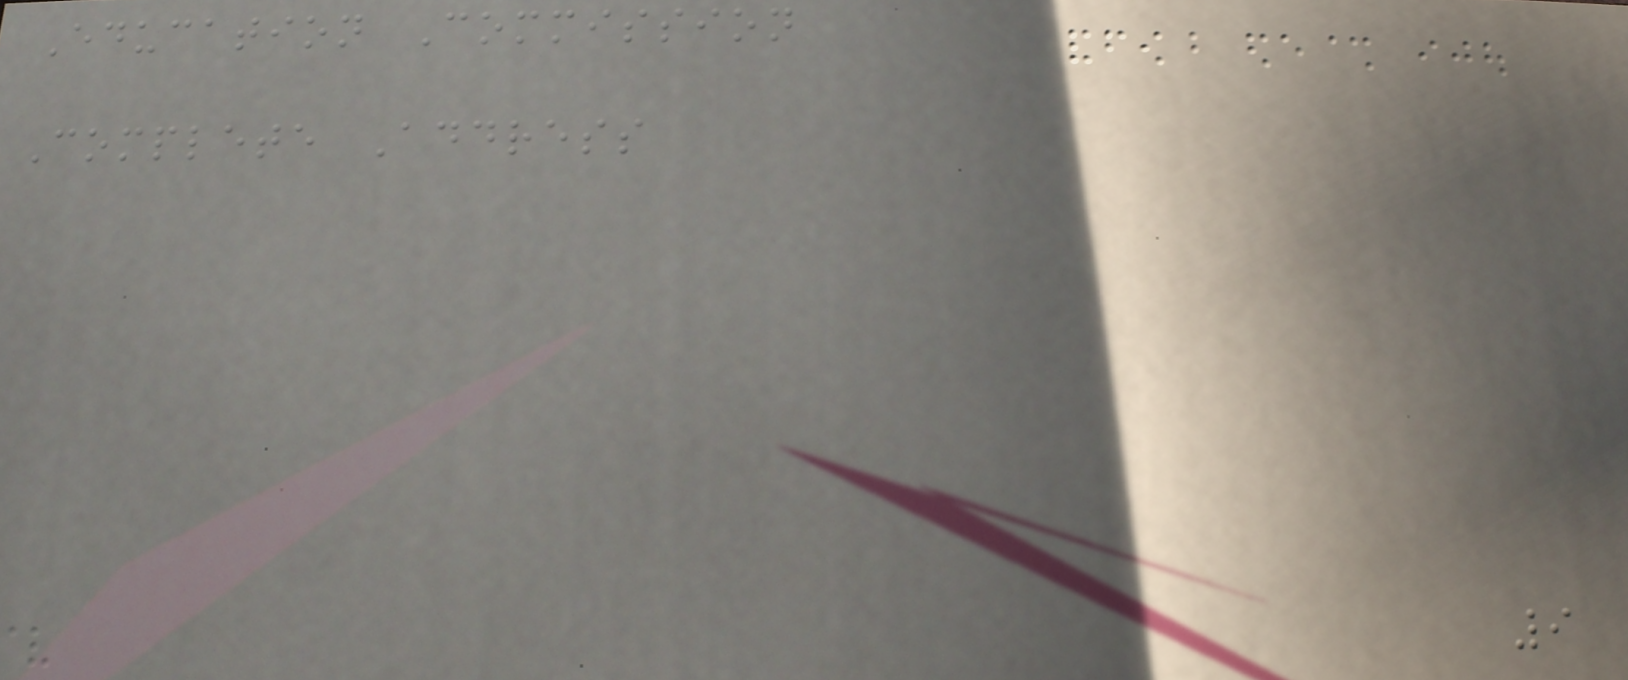Education Commission
Complete Address
9
